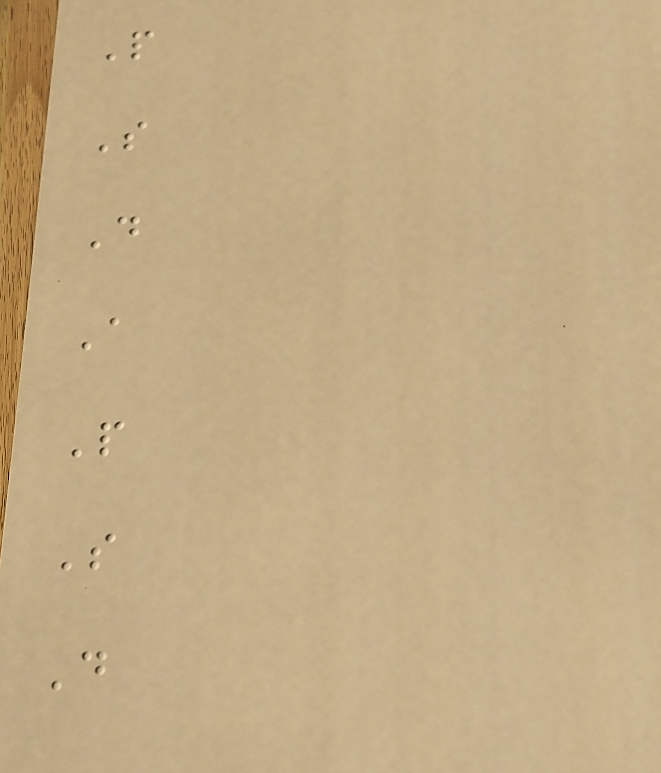P
S
D
A
P
S
D
